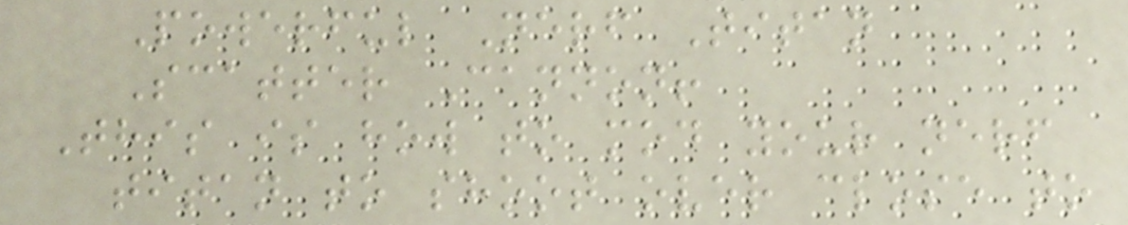Powerful Nerf Titan
Scatter Cannon!
This is how to mod your nerf
titan to shoot over close to
